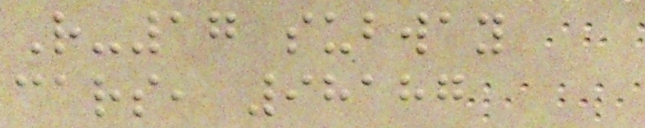R-17 subway
cars, 98187
